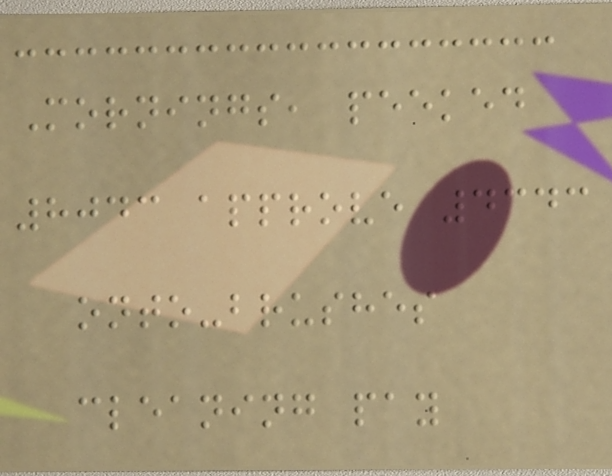Mornings, peeked
8043 approve 4343
onto-brushes
cleaning pay
